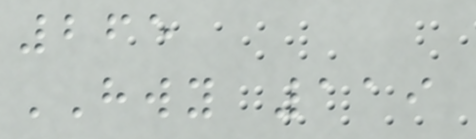265
HWY 119
